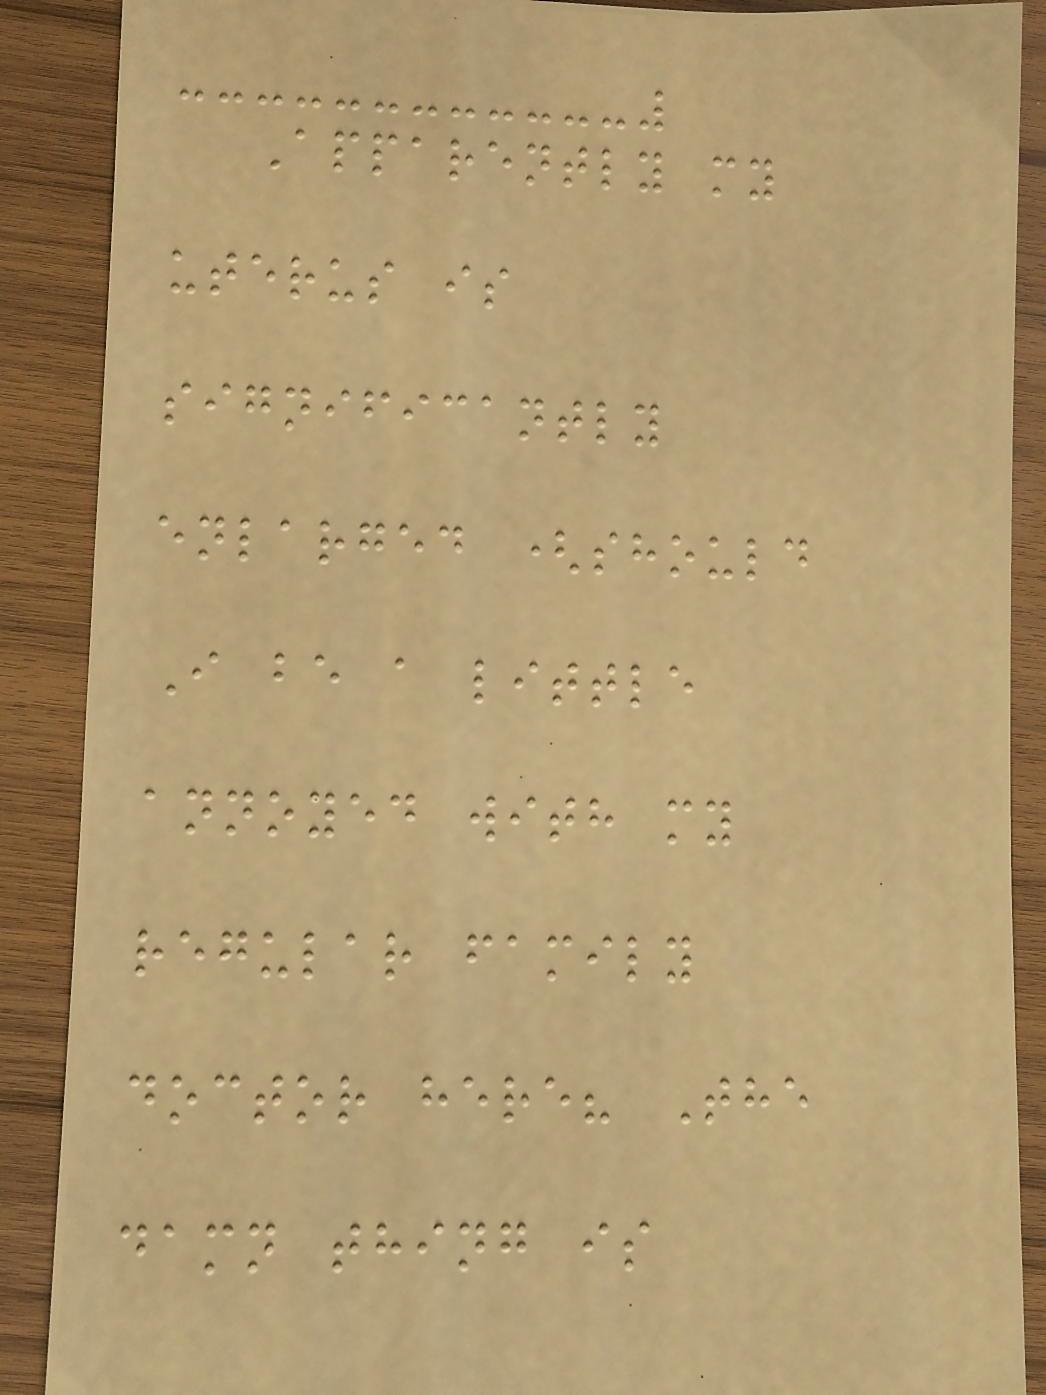Apparently my
uterus is
significantly
enlarged (should
I be a little
annoyed with my
regular family
doctor here? The
damn thing is
